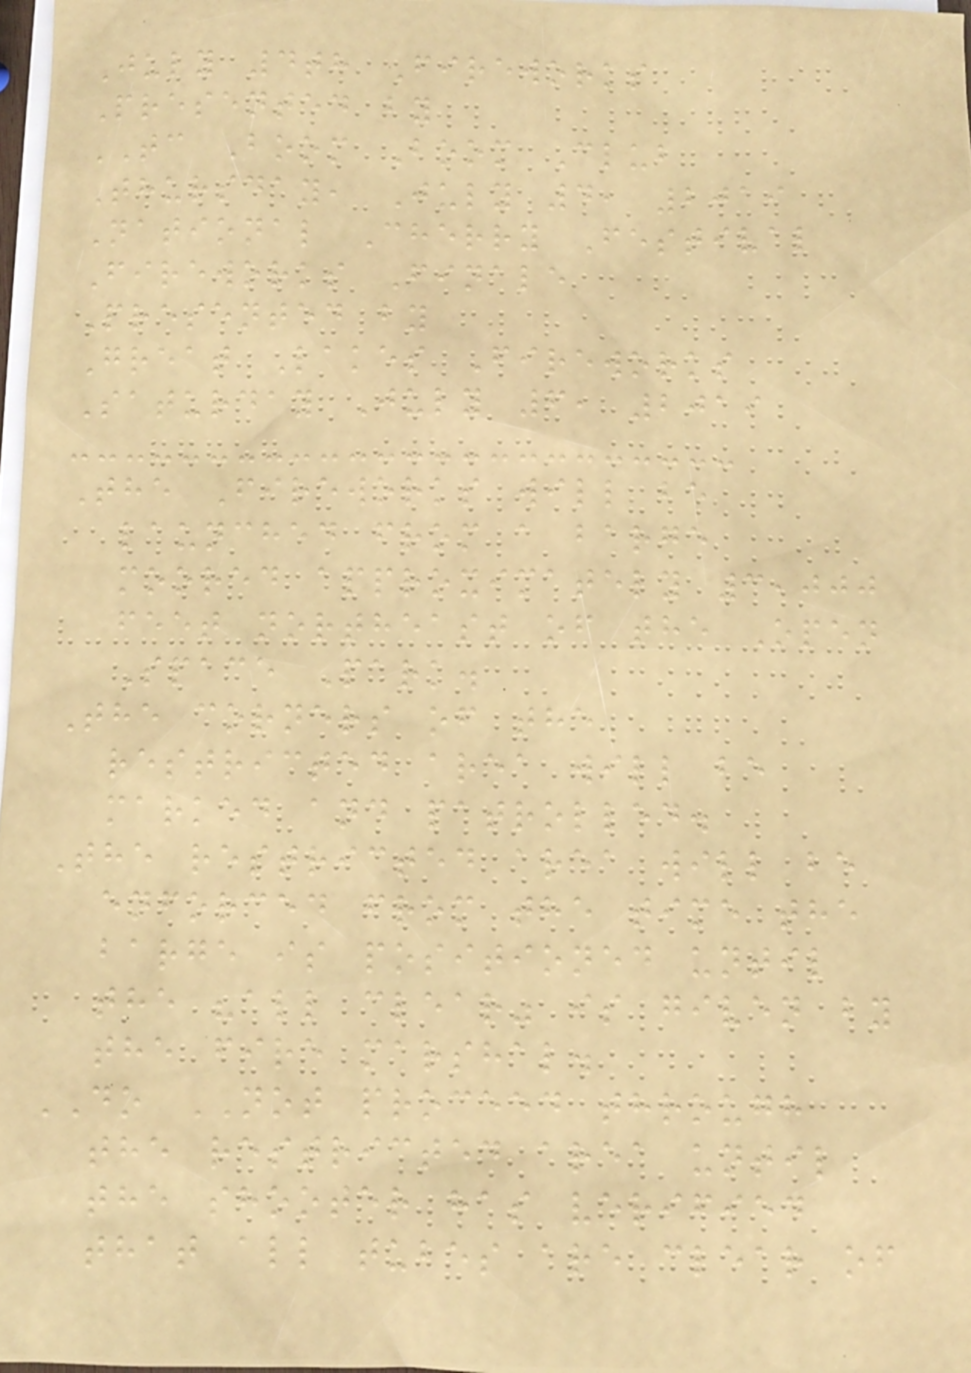July 4th Fireworks
Presented by
TC Boom Boom Club
Thursday, July 4, 2019
National Cherry Festival
Fireworks Finale
Presented by
Great Lakes Fireworks
Saturday July 6, 2019
The Fireworks will be
launched from a barge
moored approximately 3,000
feet northeast of the Open
Space Park.
The corners of the
restricted area will be
marked and patrolled.
The restricted area will be
enforced from the time the
barge is positioned until
the "all clear" is given by
the fire marshal.
DO NOT proceed through
the restricted area until
the shooter has verified
that all tubes are clear of
